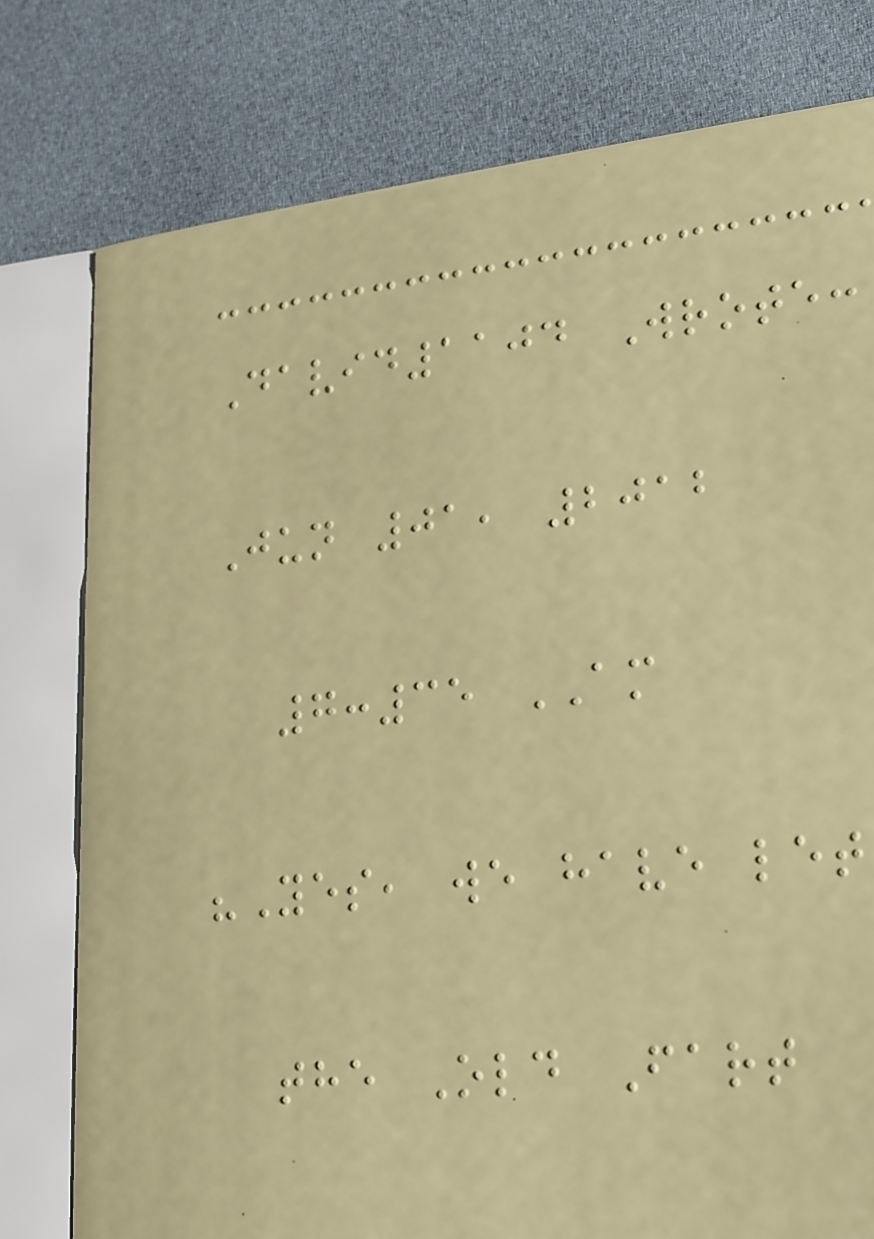David1104 Wrote:
Jun 01, 2012
7:35 AM
"Yes, we have let
the Old Fart
